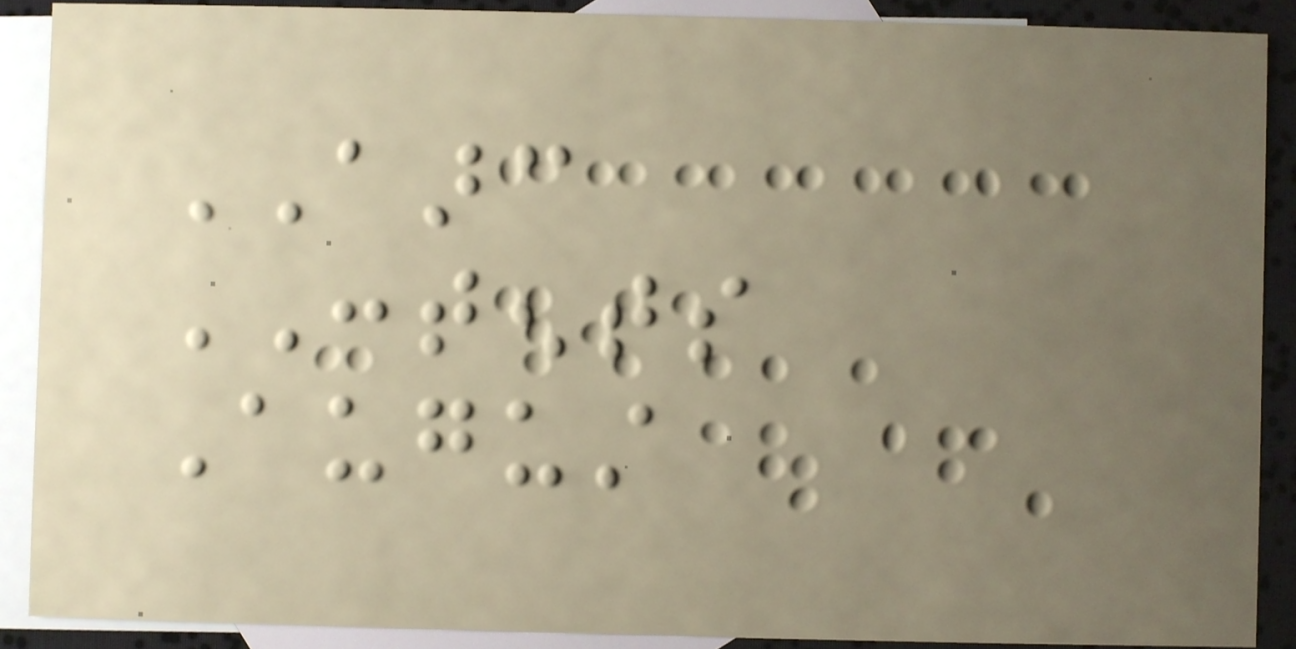AARC
CONTENTS
August
